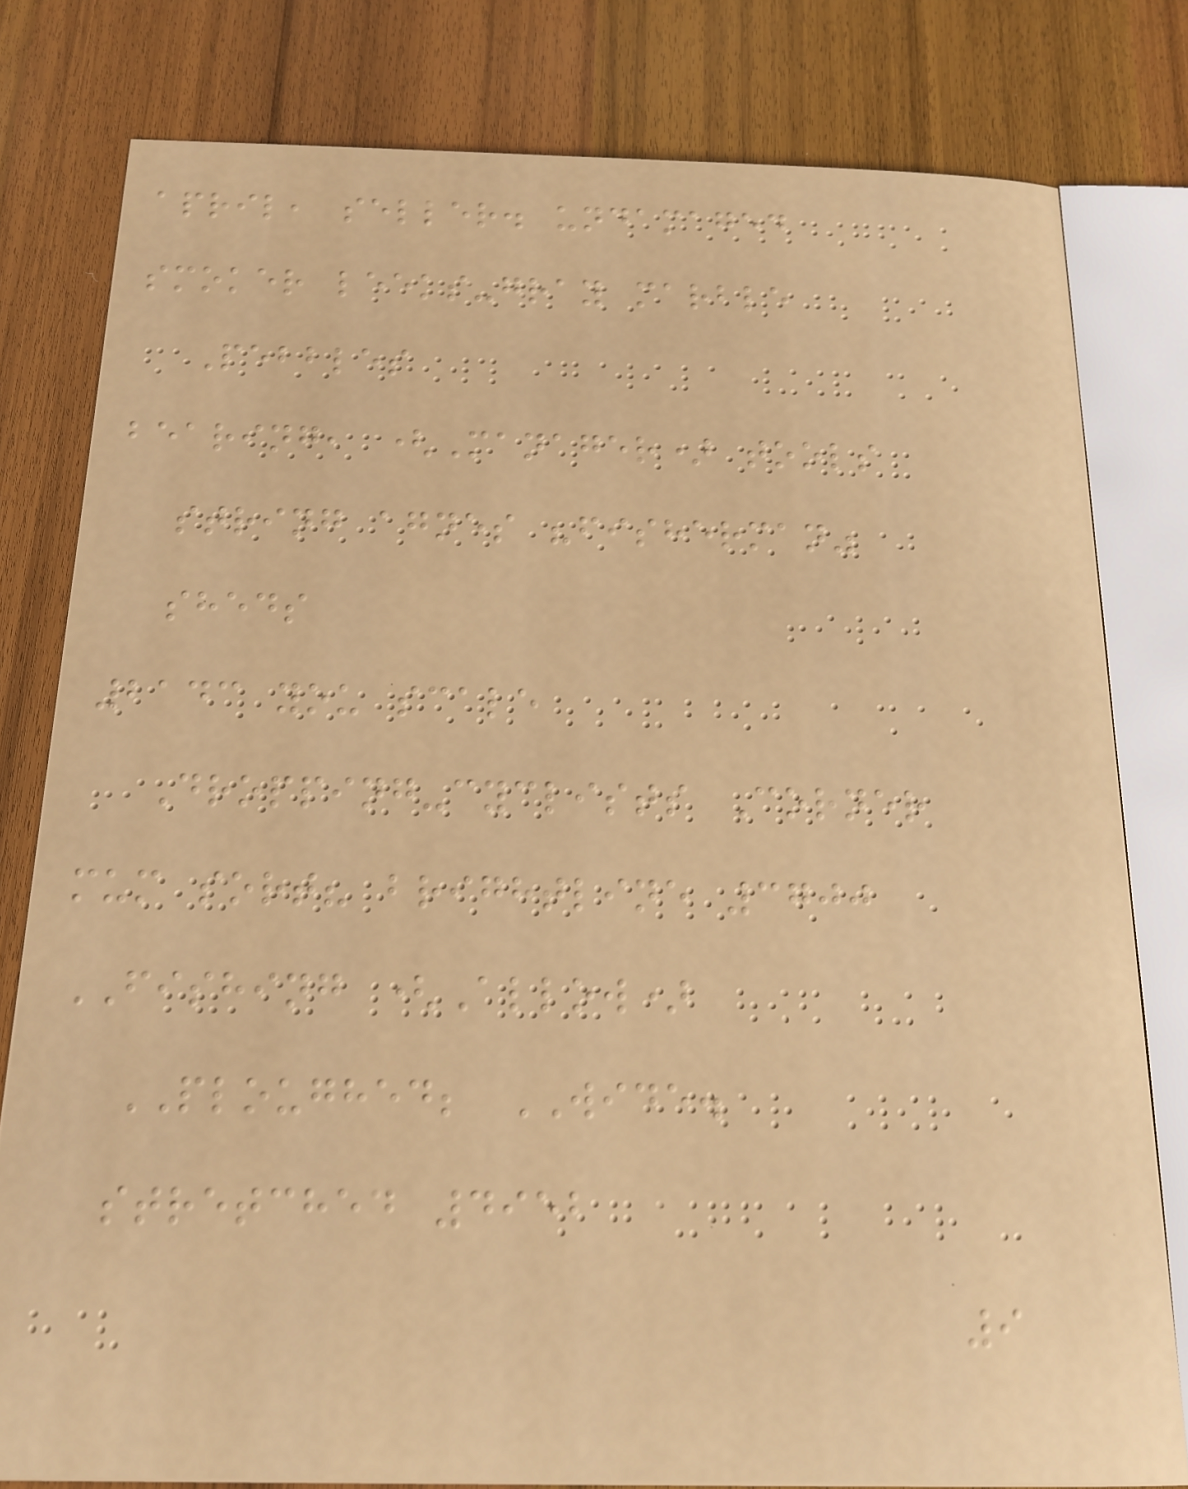april, seller. undamaged
smoker leeks-gray marble
Pebbles
bearing, (Manager) tools
string agnes "fisherman"
sheds
2143 you scale
Dropping-cyclists Corner
mum sort? brightline 3700
FISHING (Allow)
PLOUGHED; WIDE.
stretched 4952
9
